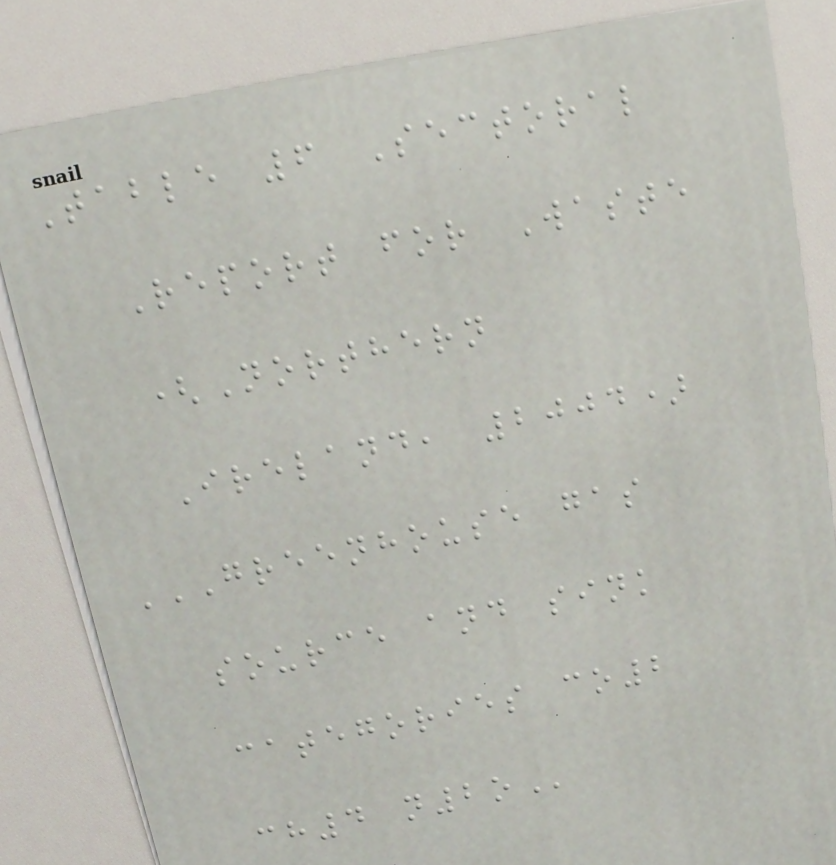Table 6 Sectoral
Report for Waste
(Northern
Ireland, 2004)
GREENHOUSE GAS
SOURCE AND SINK
CATEGORIES CO2
CH4 N2O
